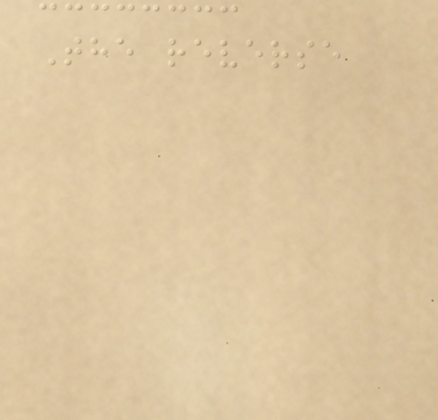The reverse
